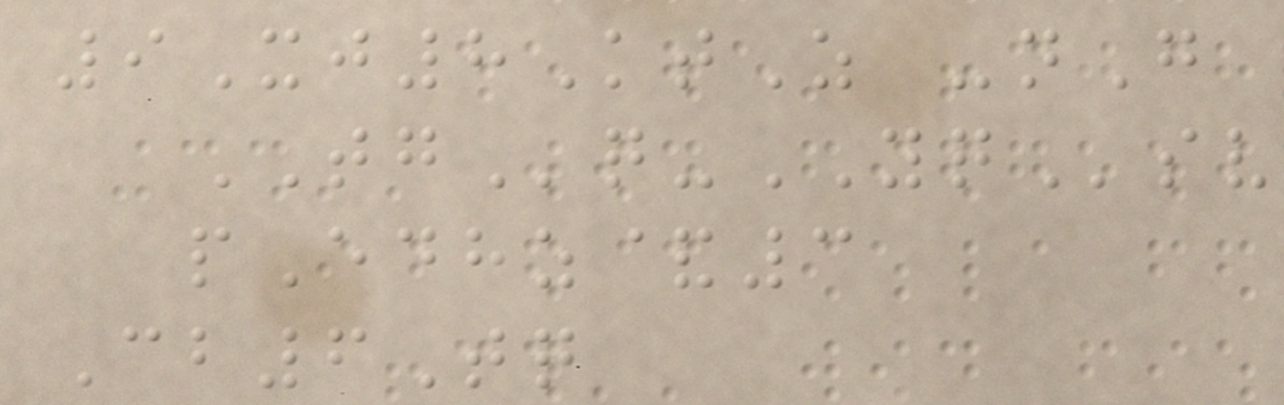9Xj8KtZ -nG
TGq-YQsv
pEdhz&3
Cb6Tq
